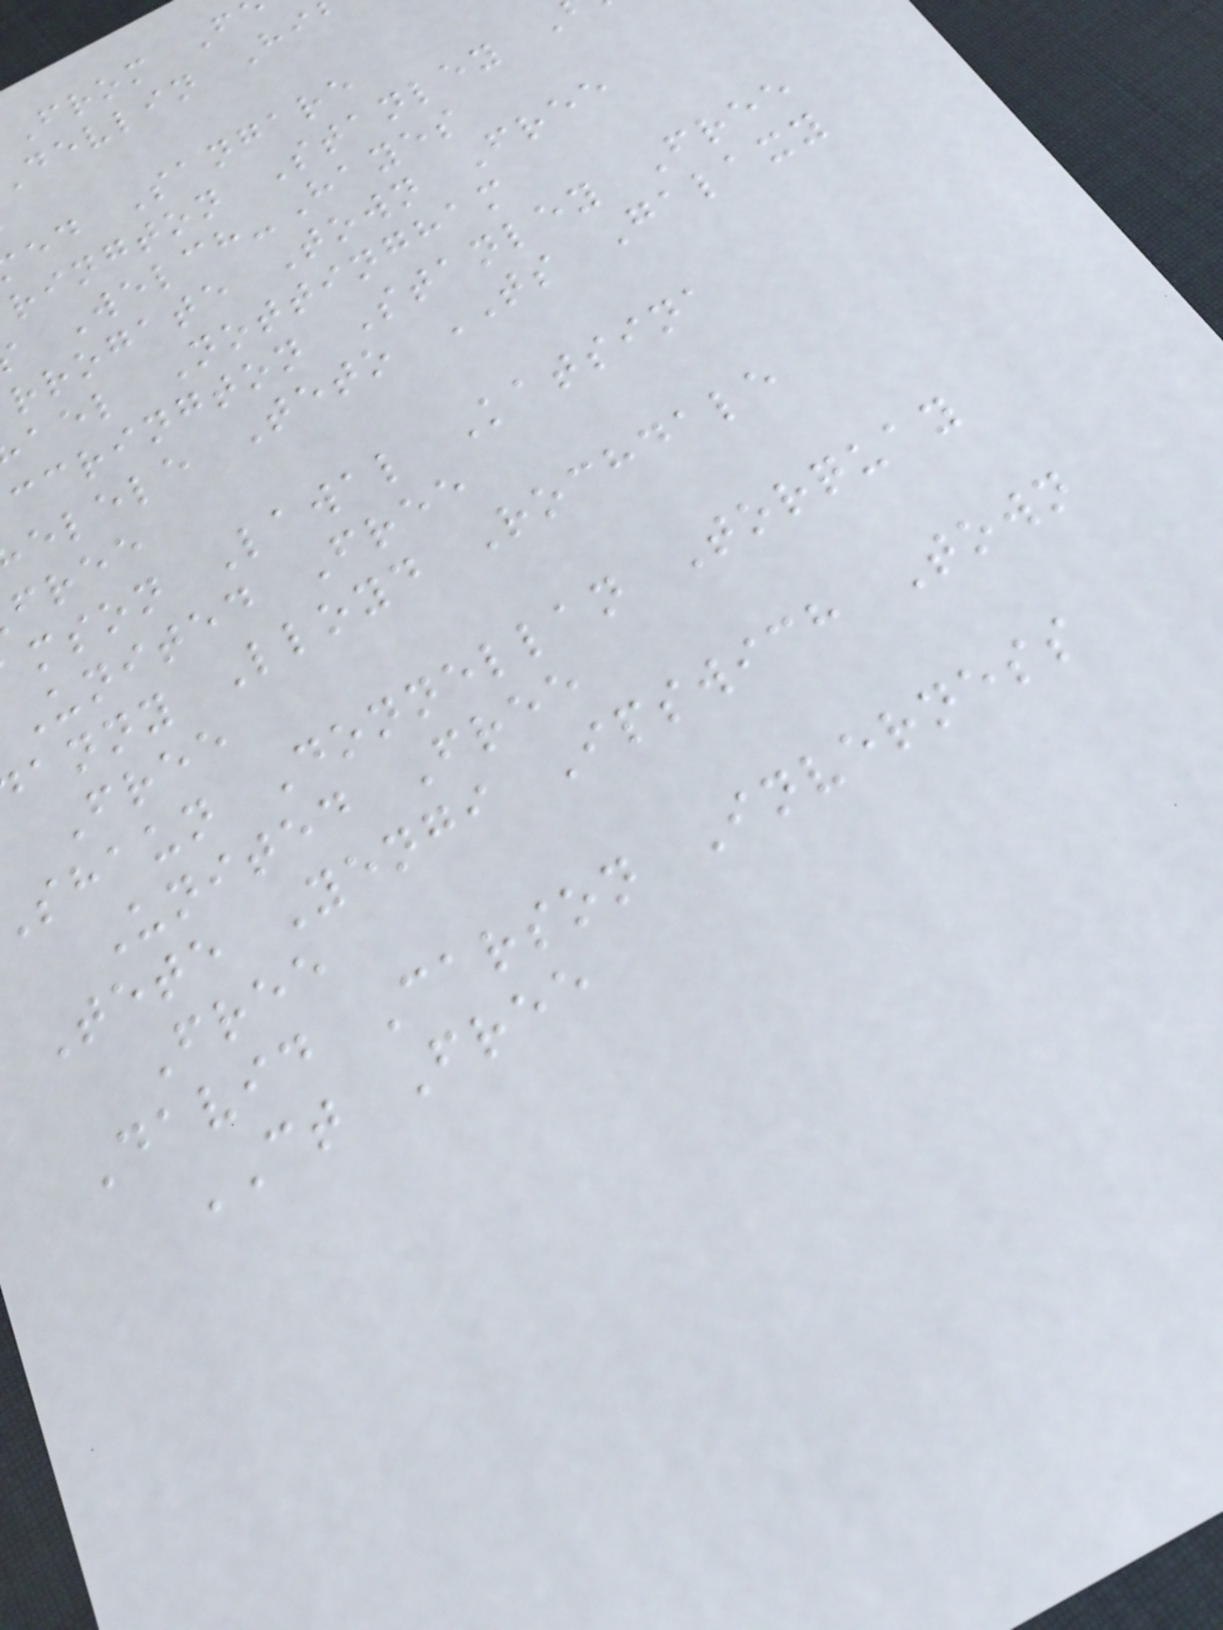From F
devlin Hi
ed Sangare
rington Stanley
Welch-Hayes
rrogate Town Free
ael Nottingham
ccrington Stanley Free
elele Teto TS Galaxy
free
mson Lawal Katsina
United Free
anny Lloyd Rochdale
Free
shaun Donnellan Torquay
United Free
Tete Yengi Ipswich Town
Free
David Carson Inverness
CT Free
